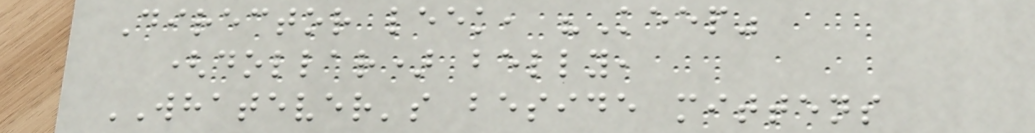Director leek, "Keep"
(dollar) belly,
WHATEVER's beside mittens
